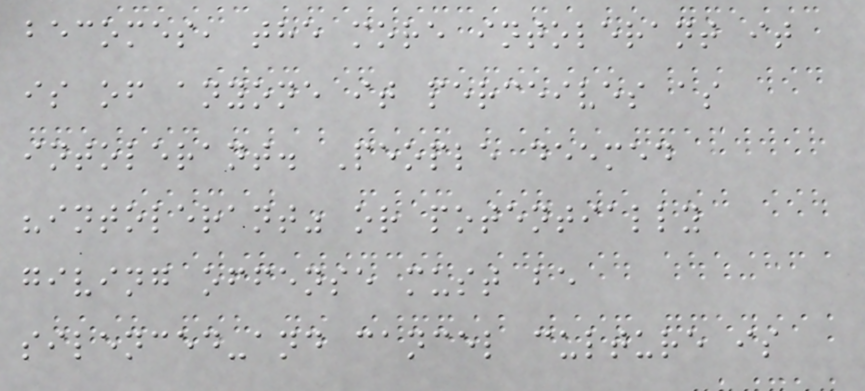becomes, the more intolerant it
is of anyone it perceives as
intolerant. People deemed
"intolerant" or potentially
giving offense must be
silenced-and cancel culture is
